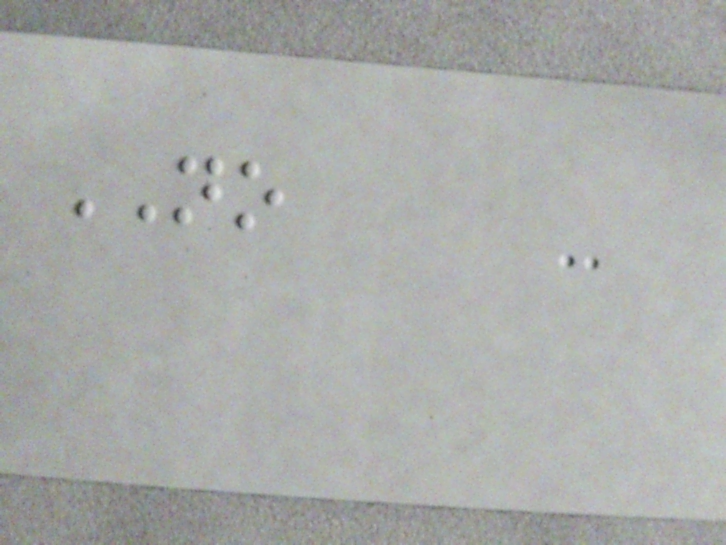NO
